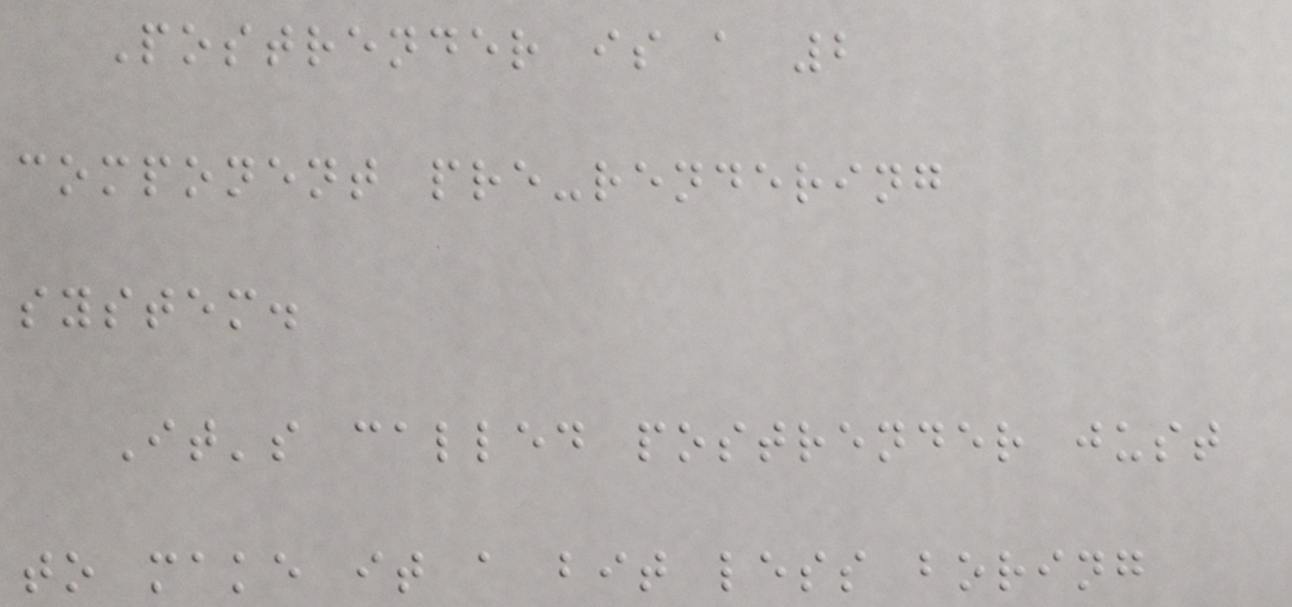Postrender is a 2
component pre-rendering
system.
It's called postrender just
to make it a bit less boring
